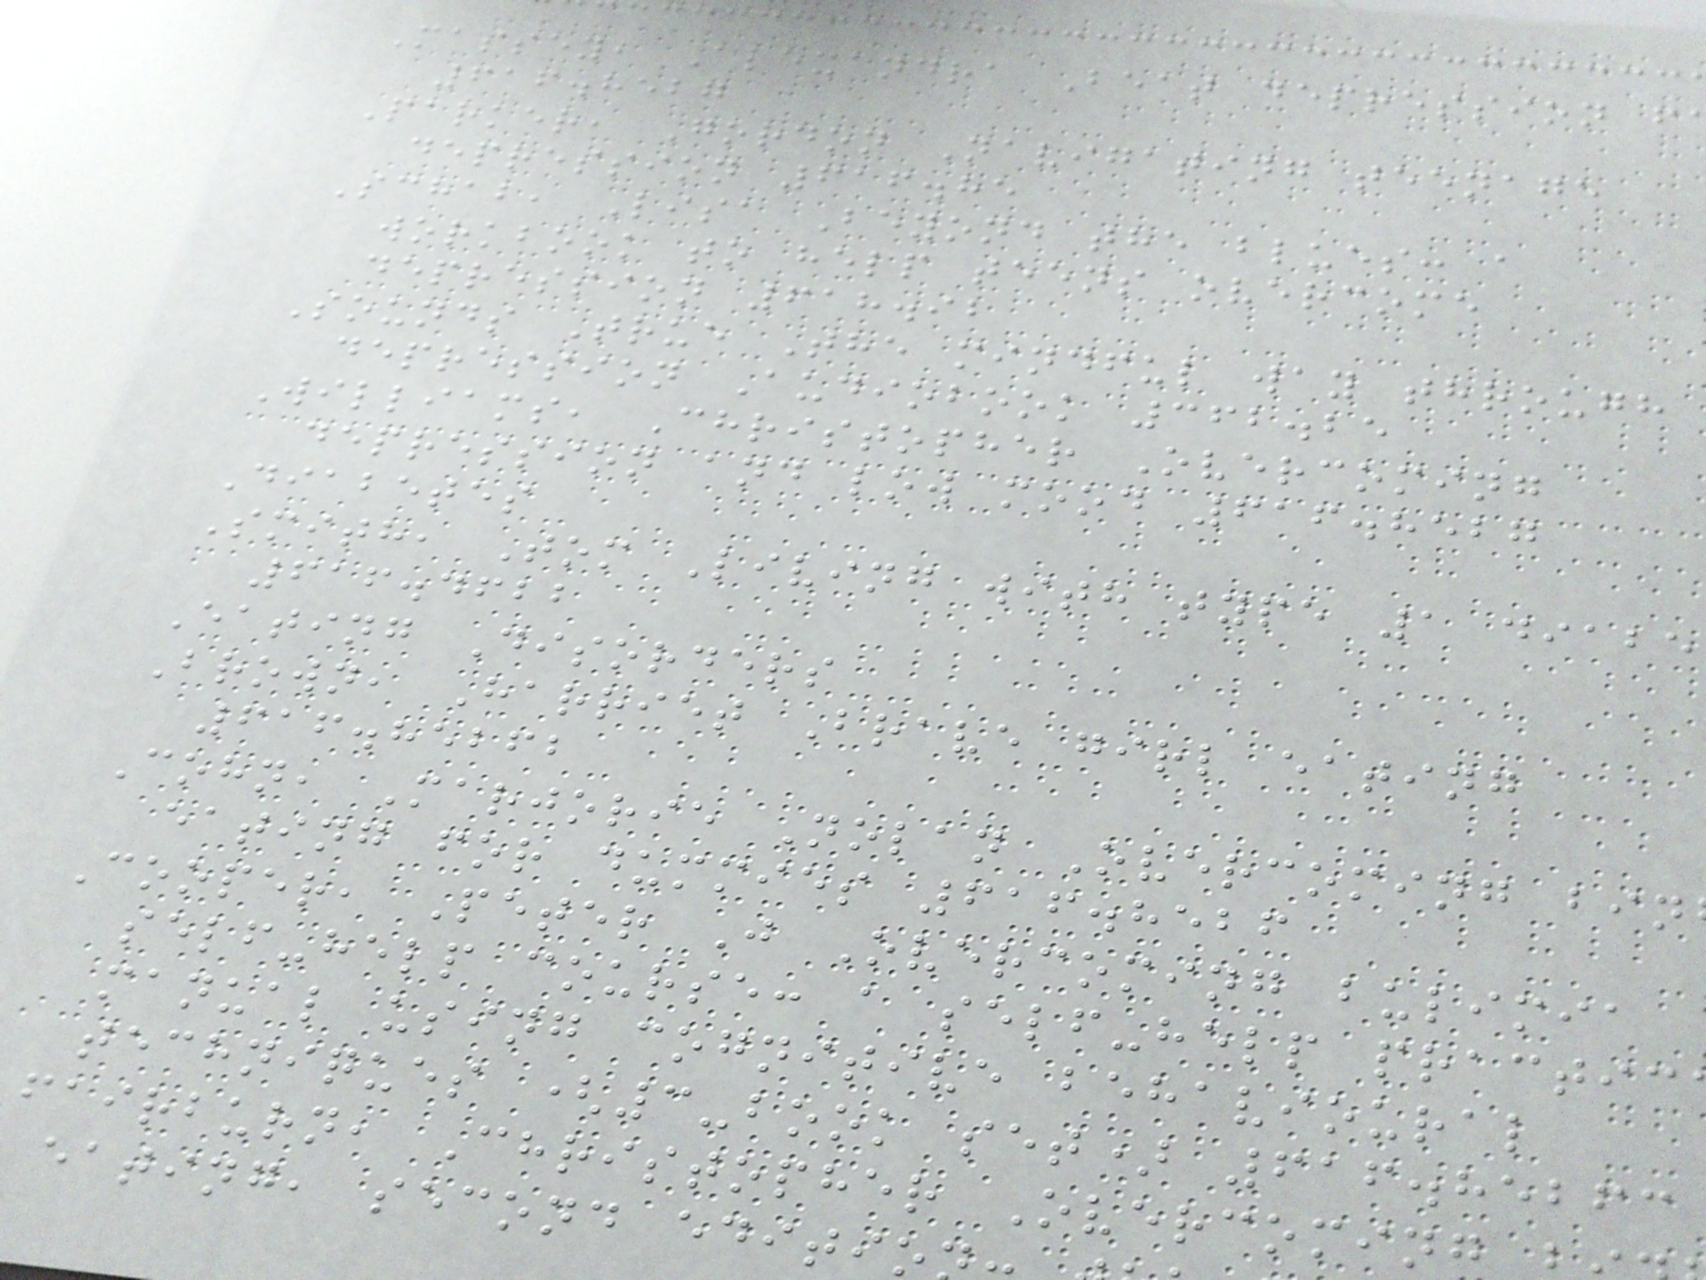Massey, Alexandra Beat depression f
616.8527
Parker, Gordon Navigating teenage
depression 616.85
Schab, Lisa Beyond the blues: a
workbook to help teens overcome
depression 618.92
Sounds True The mindful way through
depression Audiobook 362.25
Williams, Christopher Overcoming
depression and low mood 616.8527
Diabetes
Smith, Tom Living with type 1 diabe
616.4622
Eating Disorders
Brown, Harriet Brave girl eating
616.85262
Cohn, Marjorie Nolan Overcoming bin
eating for dummies 616.8526
Cooper, Peter J Overcoming bulimia
self-help course: a self-help practic
manual using cognitive behavioural
techniques (3-book set) 616.85263
fairburn, Christopher Overcoming
eating, second editi
